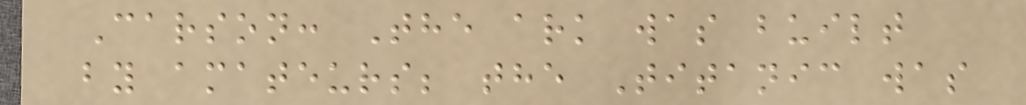Carson: The ark was built
by amateurs; the Titanic was
